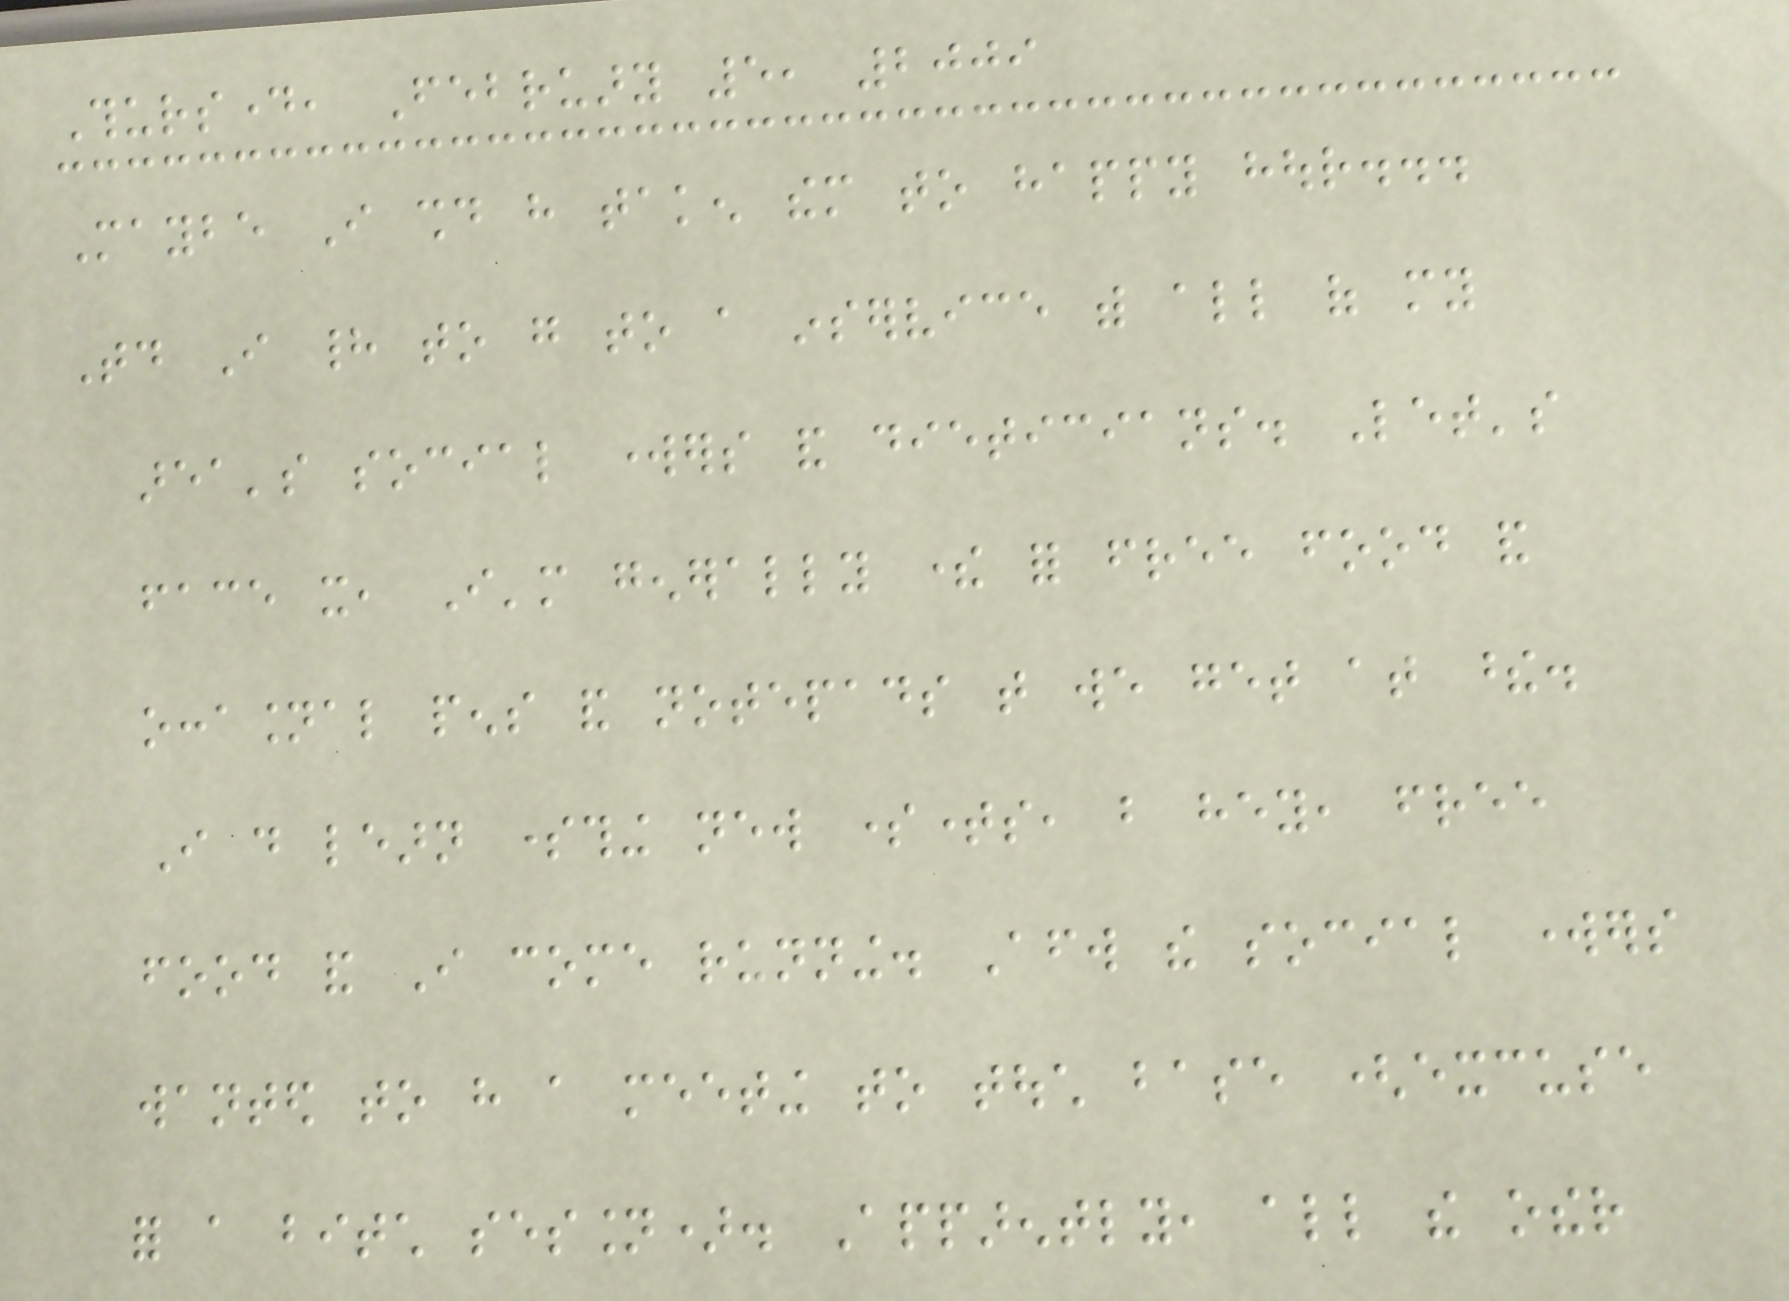Thursday, February 5, 2009
Maybe I should have taken them to happy hour...
Today I had to go to a inservice with all of my
area's social workers and dieticians. Let's
face it, I'm generally there for free food and
occasional pens and notepads that we get at these.
I do learn something new sometimes, but hey, free
food and I come running. Afterward the social workers
wanted to have a meeting to touch base (excuse
for a bitch session). Apparently, all the other
